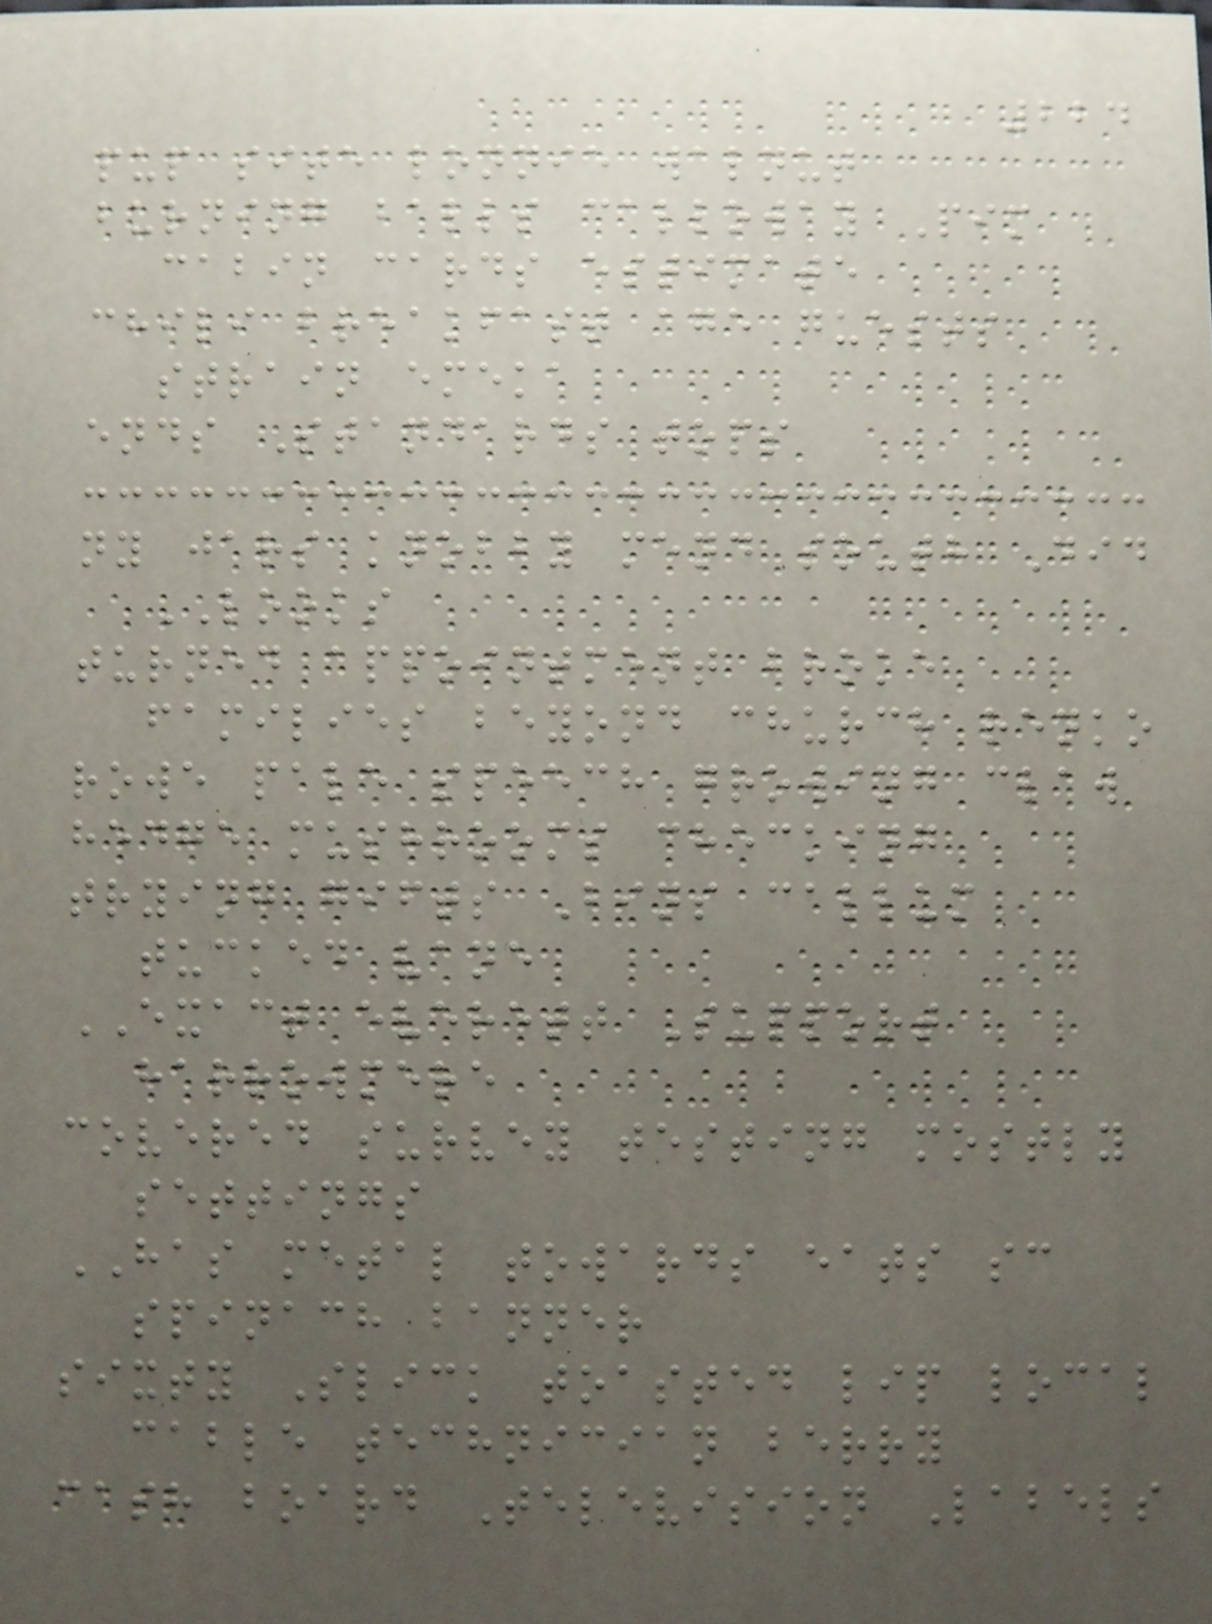224
pup site lonnie walnut
burning balls calloway Pim
cabin cards estimate
chili breakfast age guests
strain emeka
ends Standards tops
ny jars knobby mend south Did
LOOKS
turned appointment broke
families beyond church renko
rowe pale speech growing claw
hedge mushrooms checking
trying gifts Bins callum
tucked vane
EXACT everett Support
harrowmere
covered survey testing mostly
settings
HAS metal towards eats sc
spinach banner
sixty Slick toasted lip local
cable technician berry
cash board Television Labels
